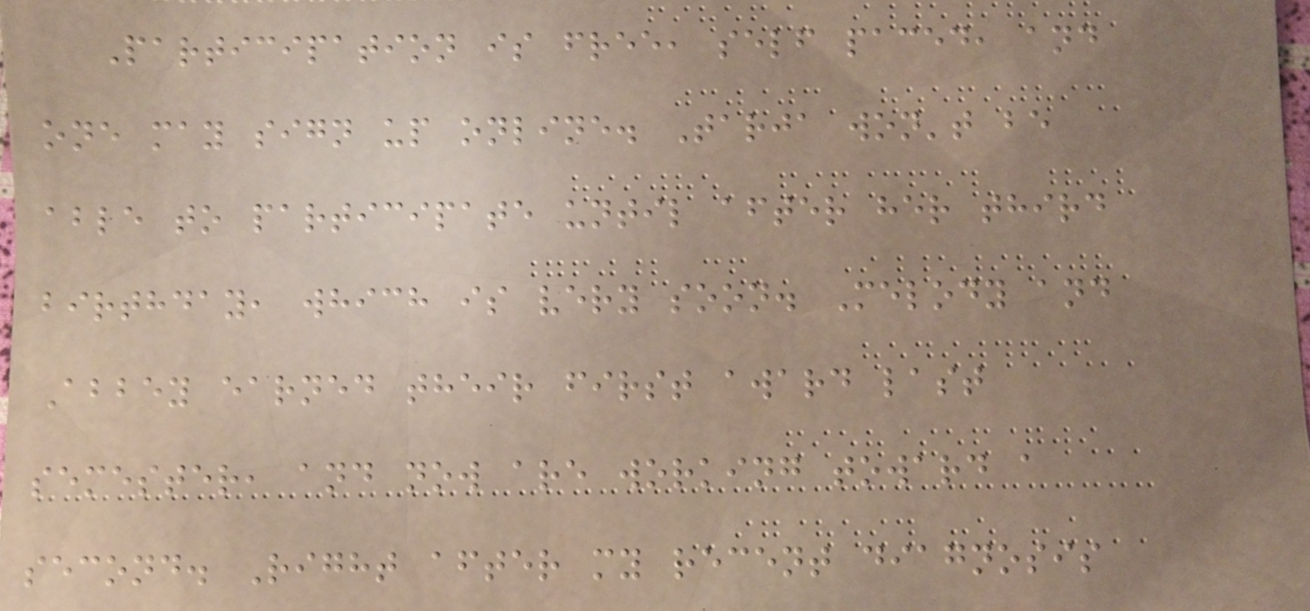Participation is free, self paced, and
one may sign up online. Tarja won't be
able to participate until after her third
birthday, which is very soon. Melody and
Abbey earned their first award last
semester, and now are working toward a
second. Right after my recent diagnosis
